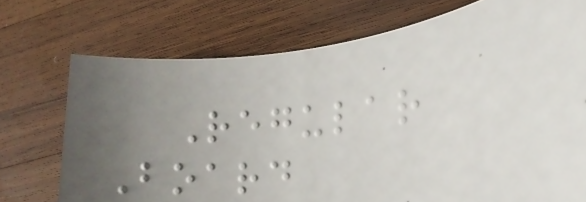Regular
Board
